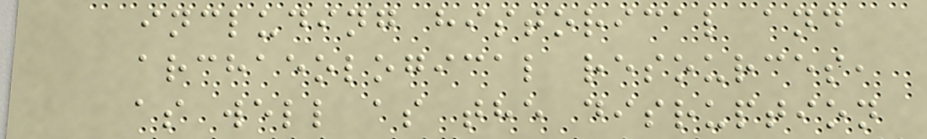including historical and
archaeological resources,
as well as the disruption
